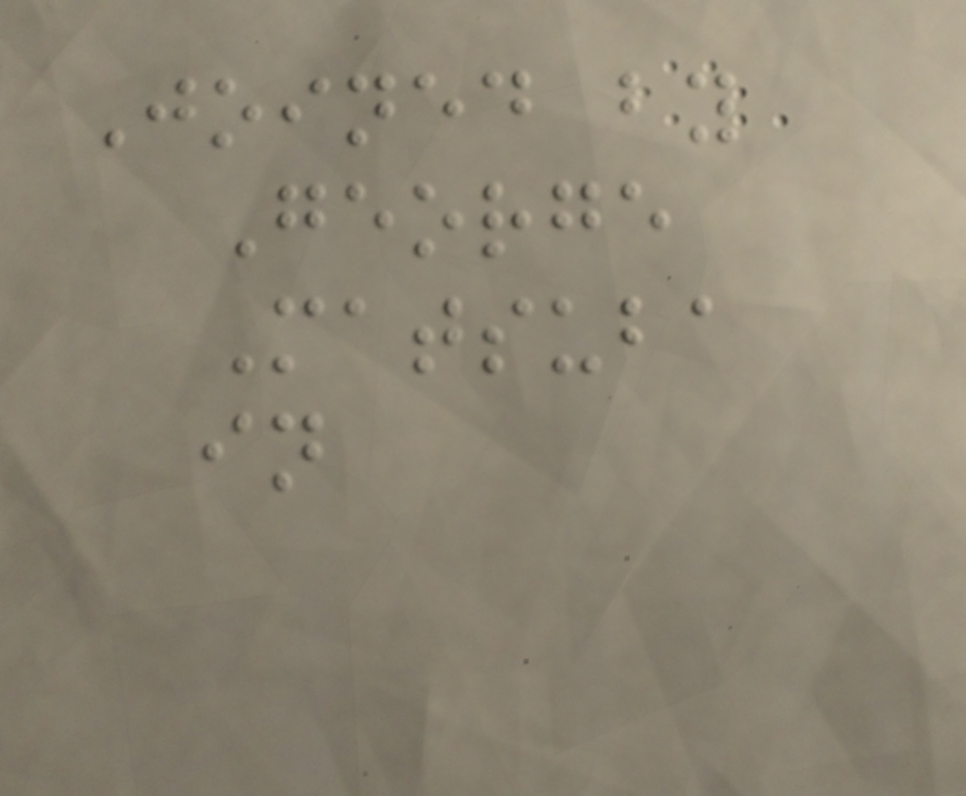Joined by
George
Matsuba
in
